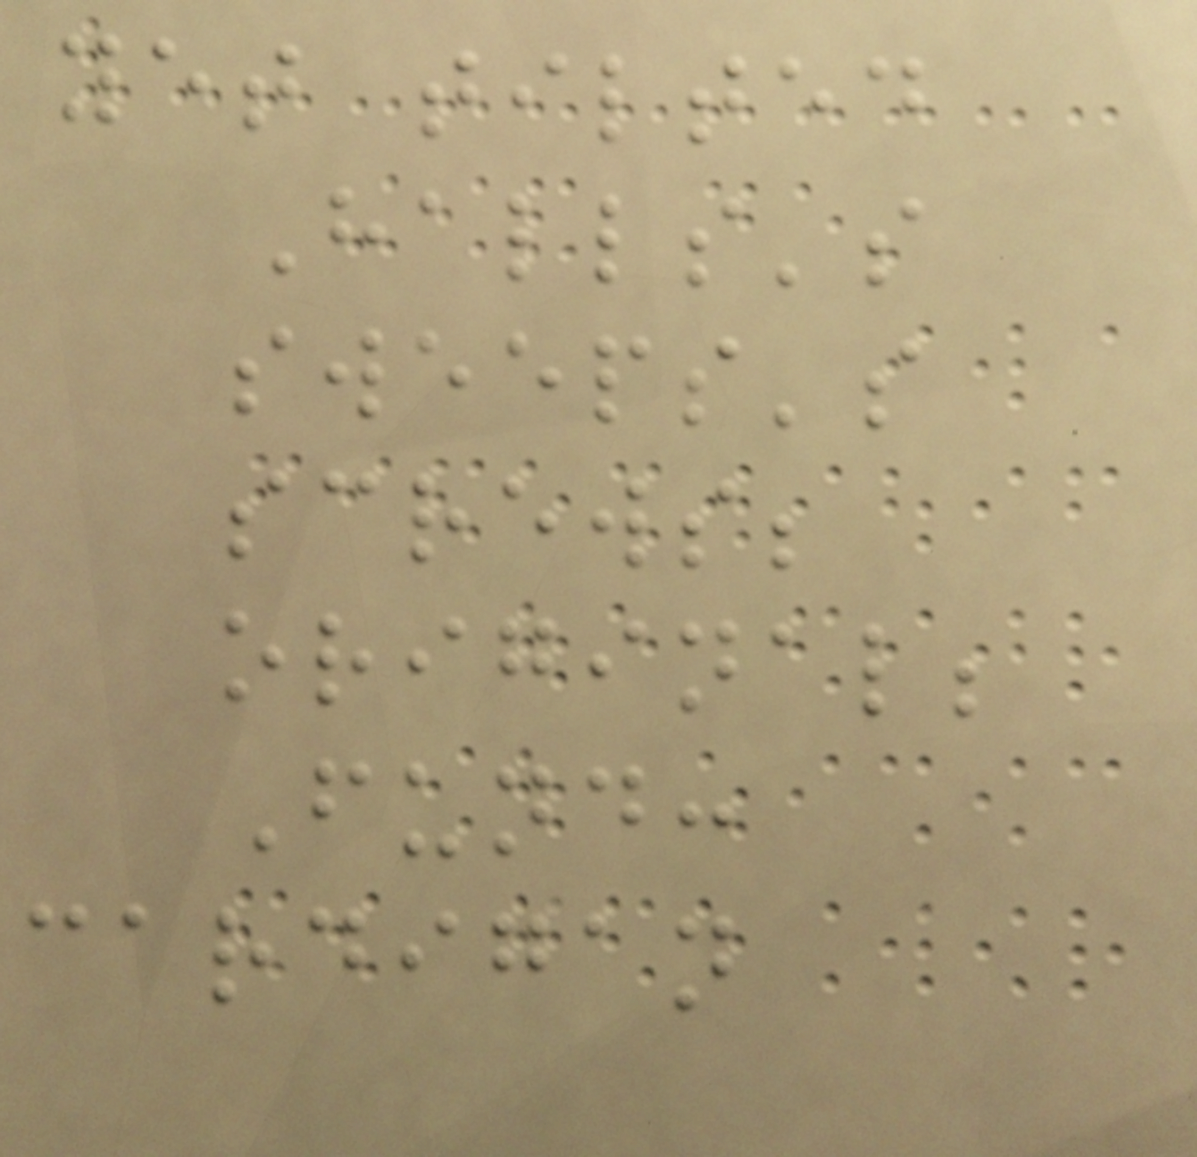yet tilted
Halls's
sweeps's
screws;
original;
Fund:
cardigan
